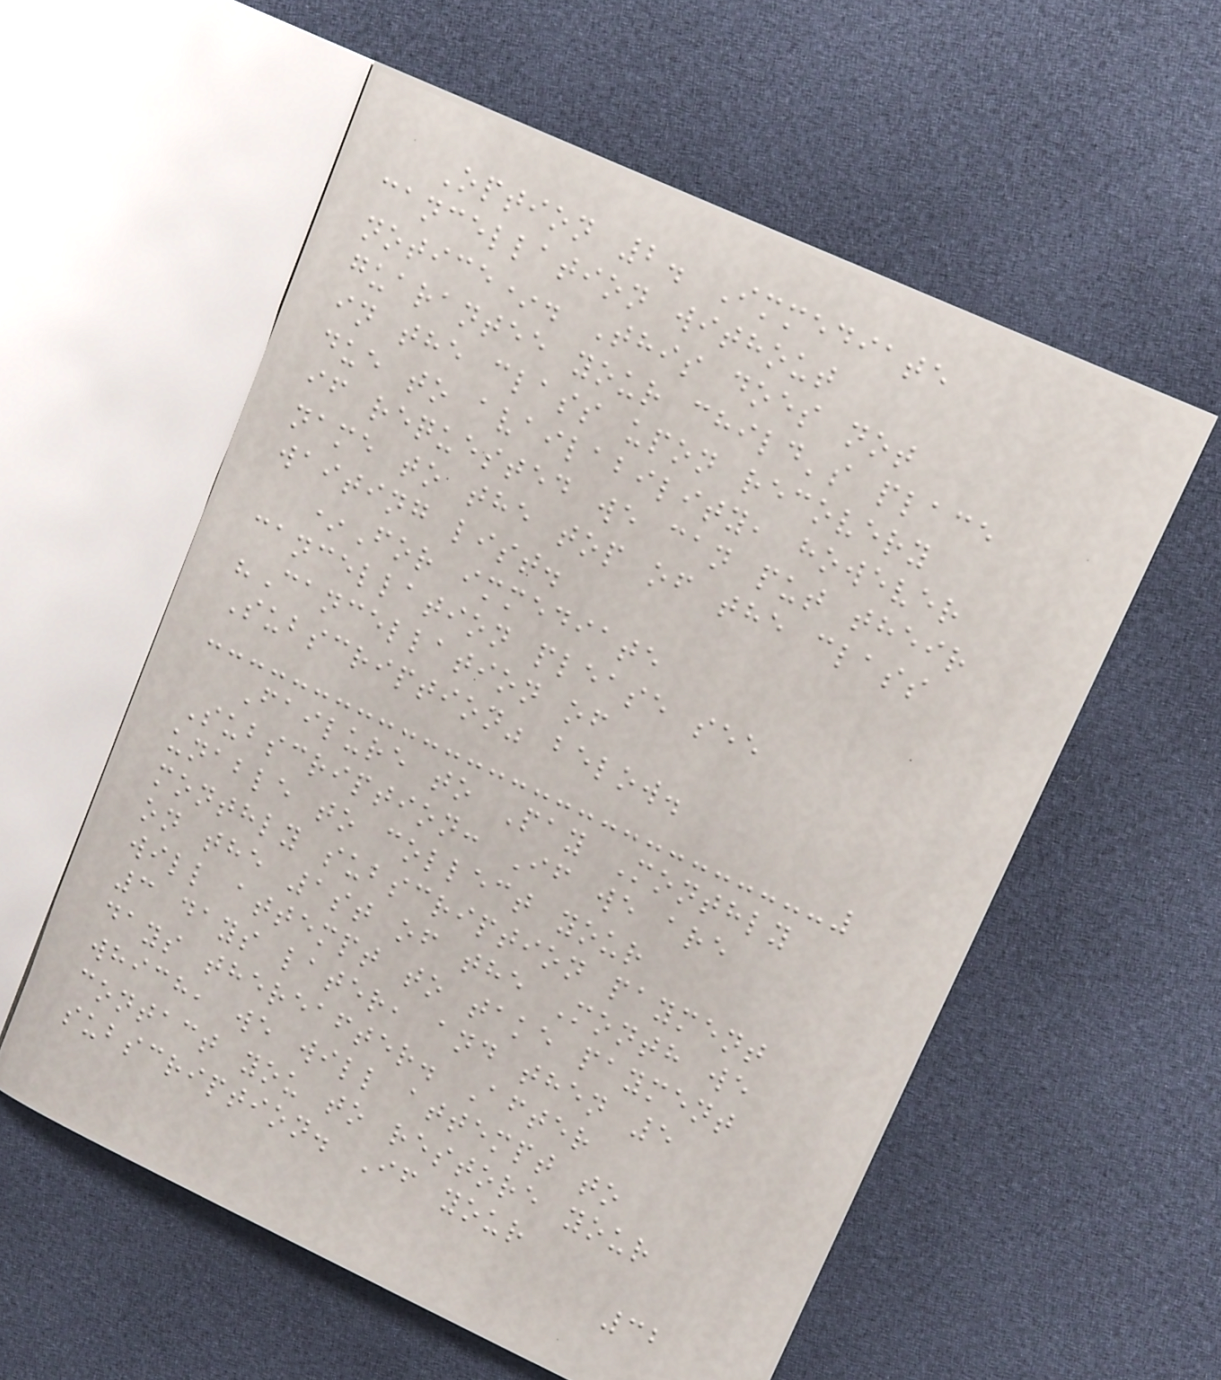Option 2. Immediate
cancellation without
notice*. This does not
guarantee your child's place
in the class upon recovery
due to availability, however
if requested we can put their
name to the top of the class
waiting list.
*For immediate
cancellation please see
"Cancellation of
Subscription" below.
Failure to Pay Monthly
Subscription: If we are
unable to collect your
monthly subscription payment
on the 1st of the Month we
will attempt to take payment
3 days later, and then 5
days thereafter. After
which, we will attempt to
contact you to restore your
subscription. If your
32
